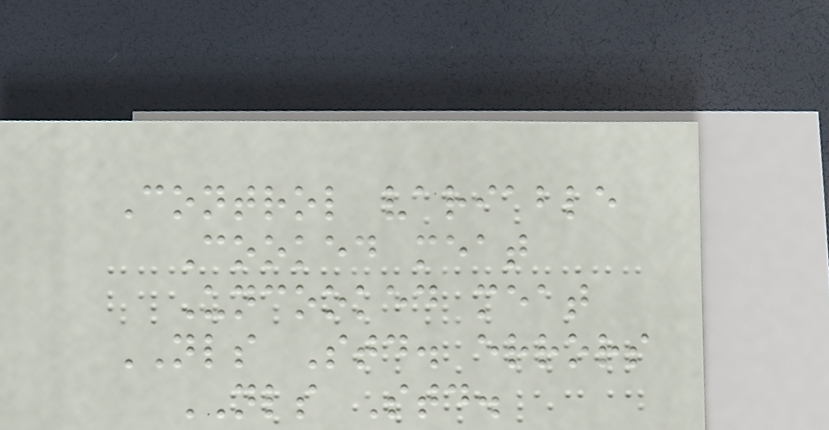Control variable
Cooked meat
Uncooked meat
NLS Std. errors
NLS Std.
